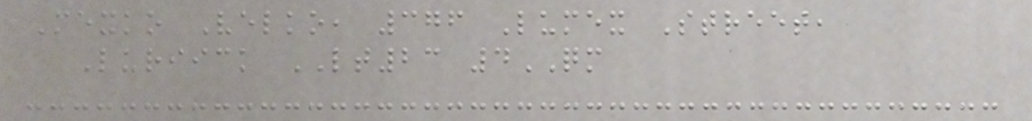Mexko Velko, 376 Lumex Street,
Luriick LT23 4QM
